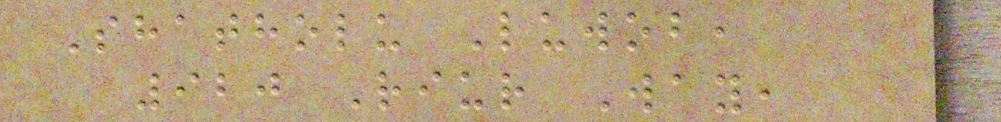Shatholu Luwob,
920 Riur Way,
